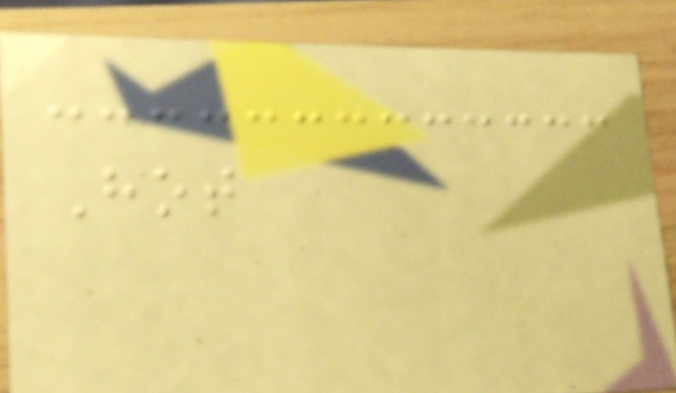Hot
